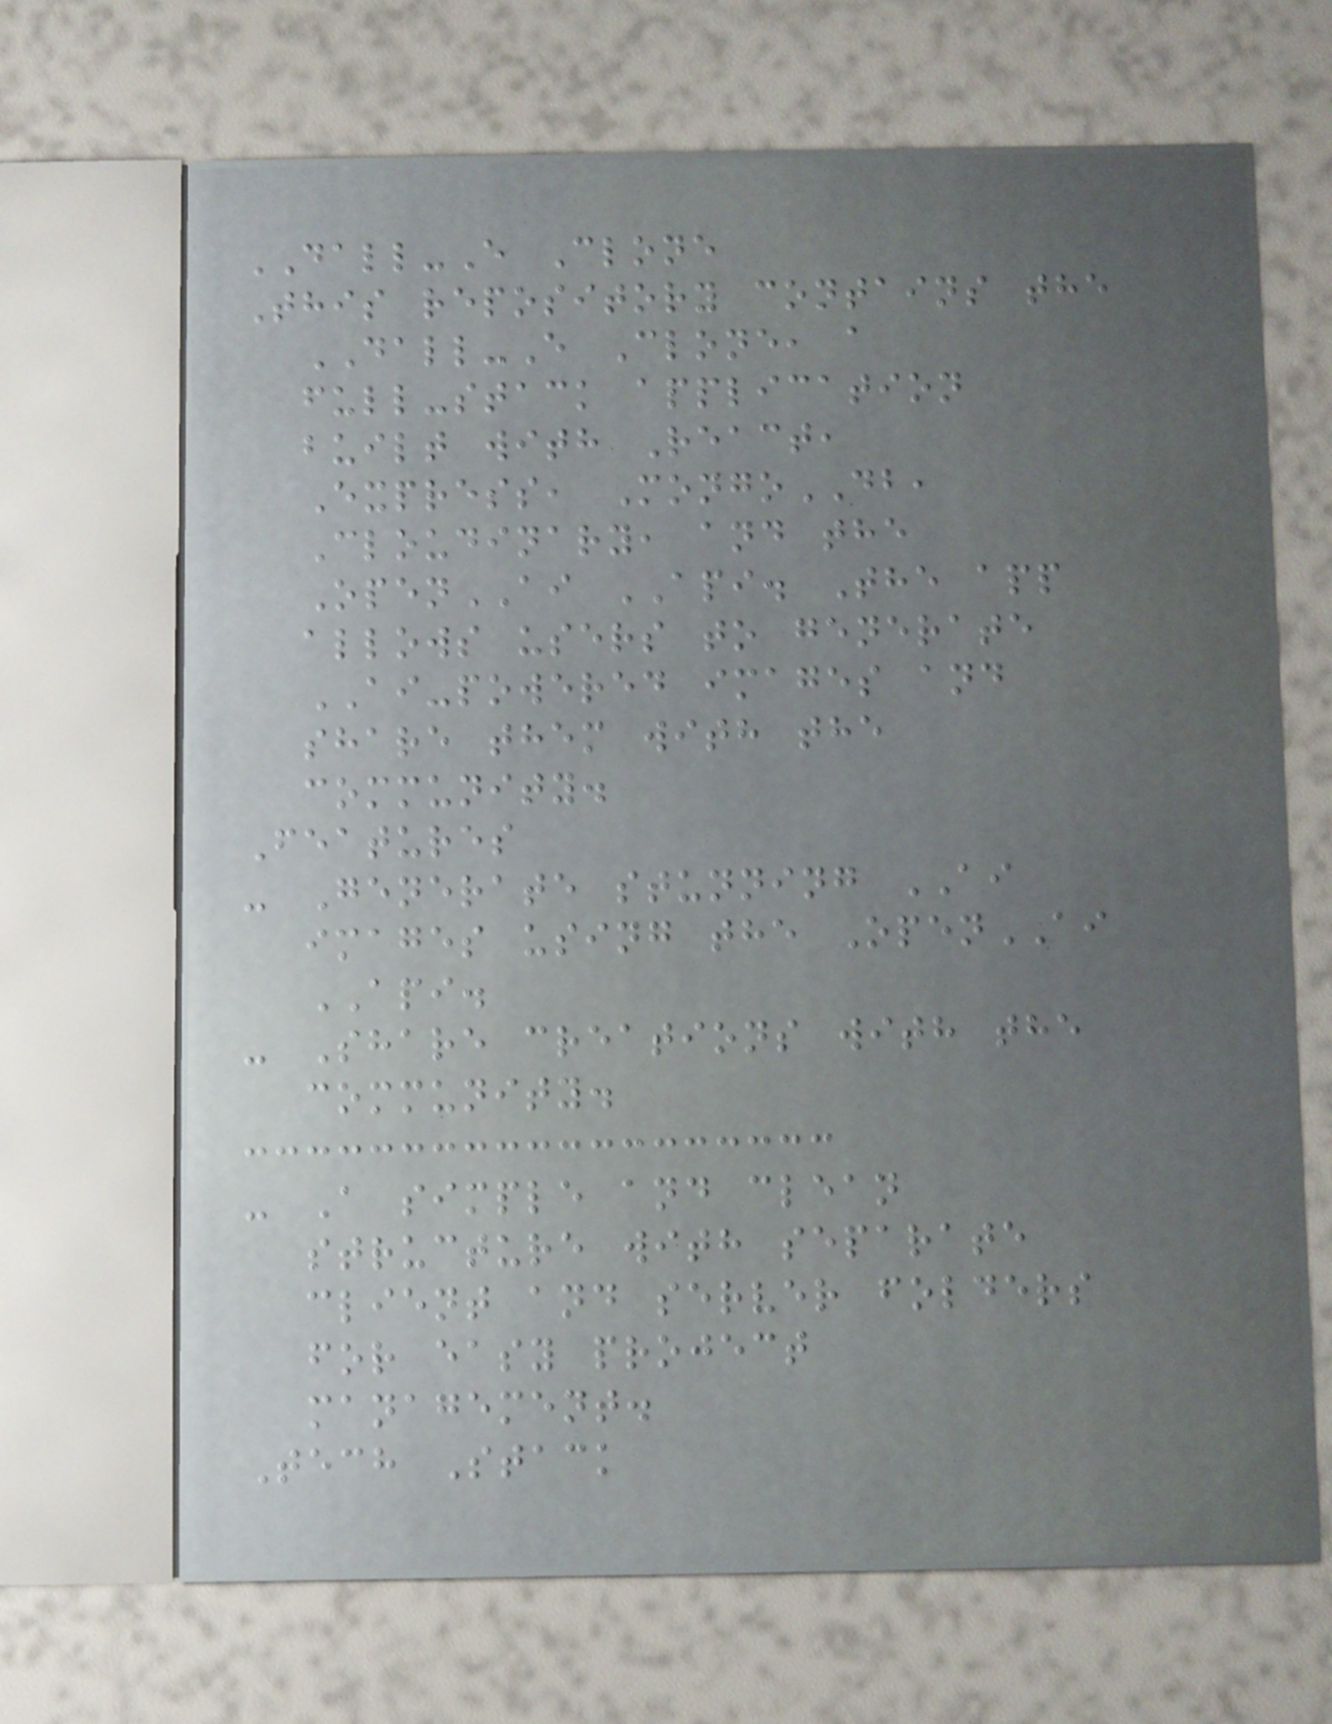DALL-E Clone
This repository contains the
DALL-E Clone, a
full-stack application
built with React,
Express, MongoDB,
Cloudinary, and the
OpenAI API. The app
allows users to generate
AI-powered images and
share them with the
community.
Features
- Generate stunning AI
images using the OpenAI
API.
- Share creations with the
community.
- A simple and clean
structure with separate
client and server folders
for easy project
management.
Tech Stack
